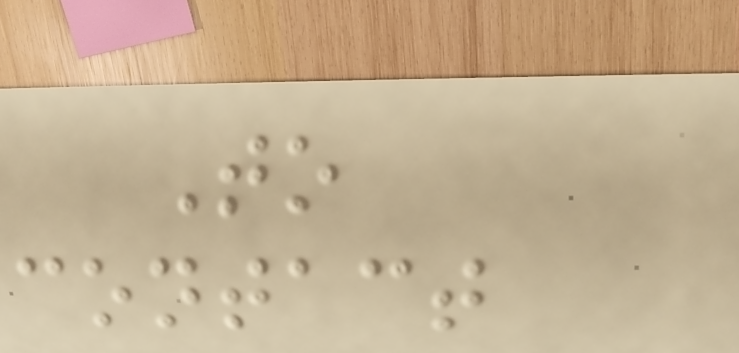To
contact
